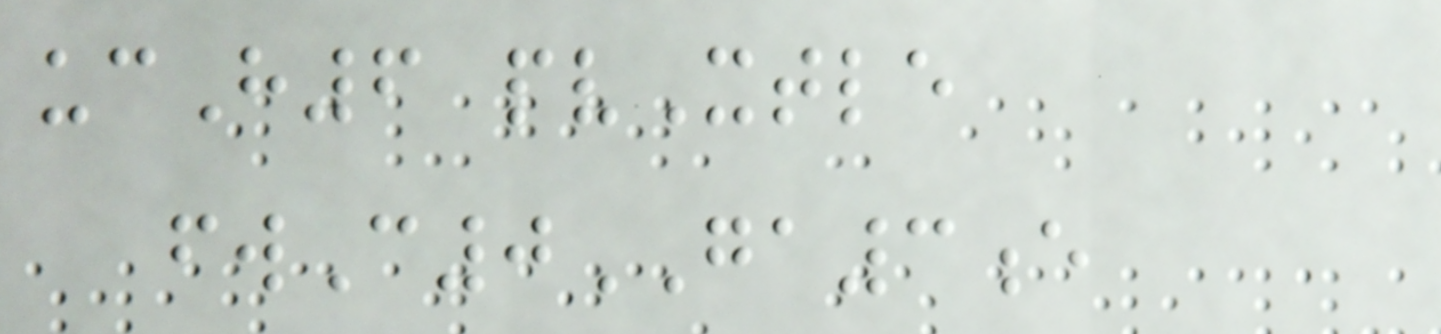ucH6 pvXtle
fwC0GA3e
